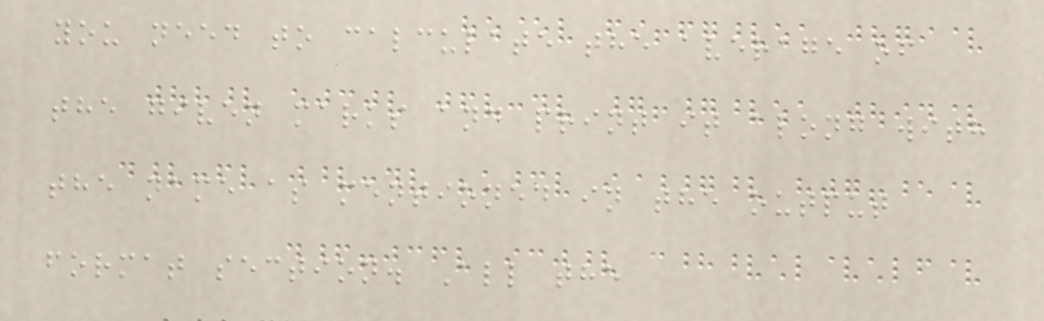you need to calculate the average of
the given marks and print it along with
the name as mentioned in the output
format section. All the
